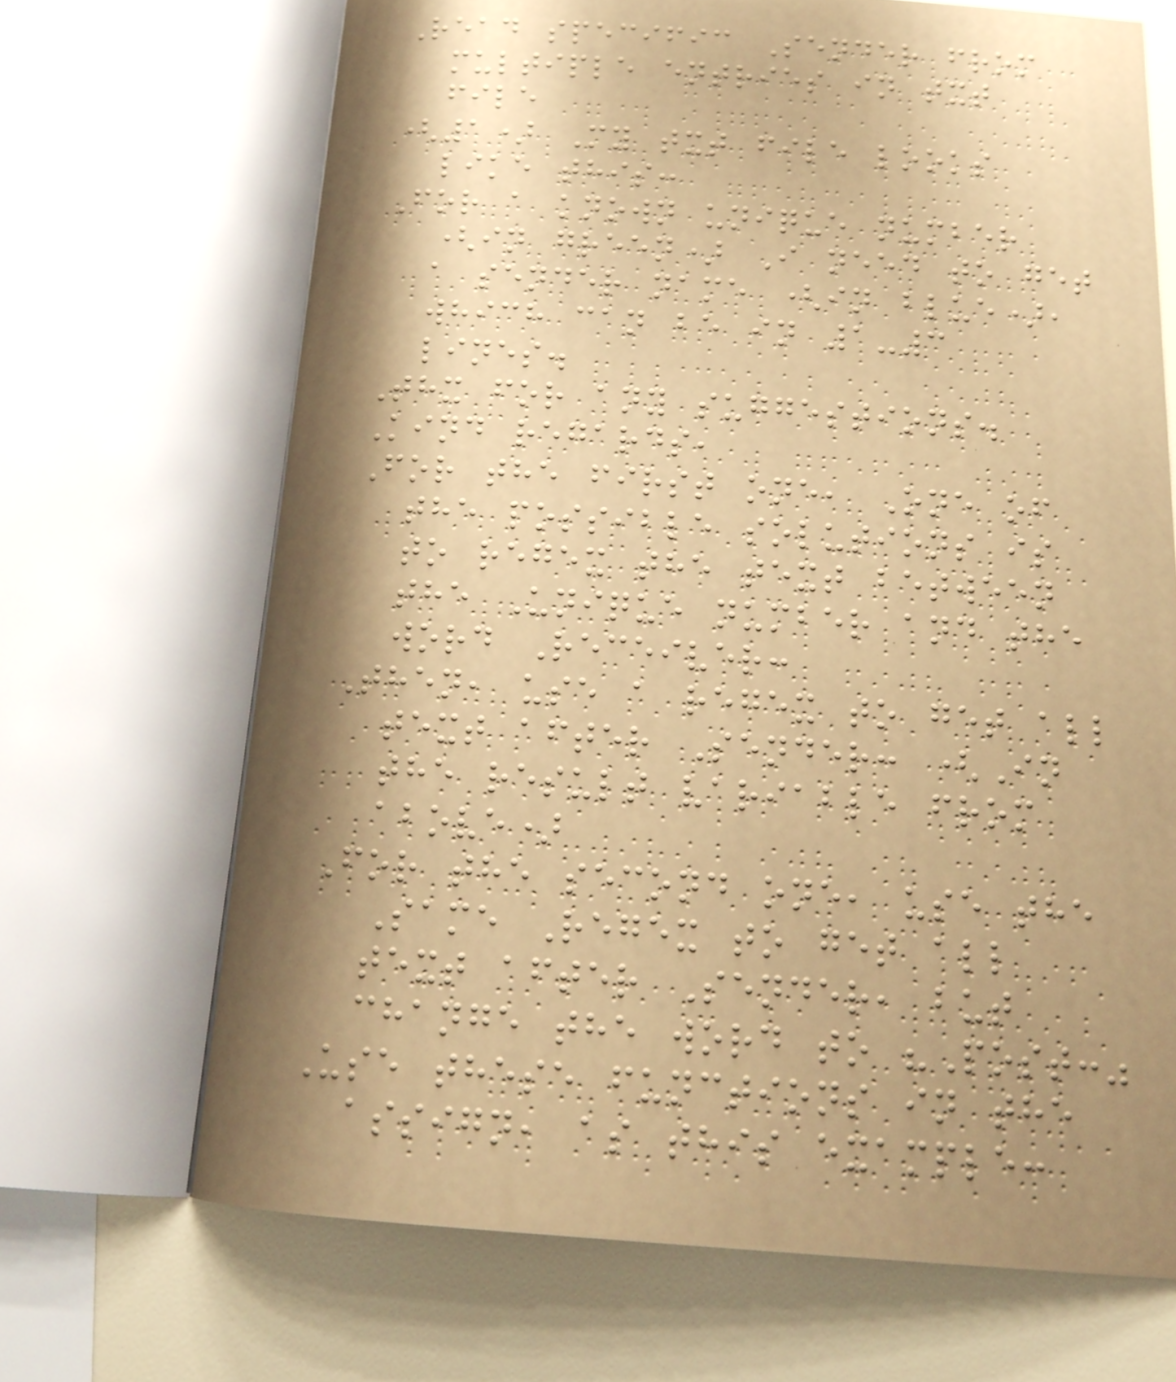Read specific Sender from
multiple entries in txt
file
(1) My txt file looks
like this:
For a known unique number
(in green) I need to get
a sender name (in blue),
which can be in 1-3
lines.
Thx for any suggestions.
Kind regards,
For the first one, One of
the possible solutions is
to regex the text between
the Unique number and the
word Receiver:
Then, use a regex to get all
text after Sender: (In
the result variable from
above)
For the second one, use the
Same Regex to get all
text after Sender, but
change the word to "Post:"
Use these functions in the
assign, as this example:
